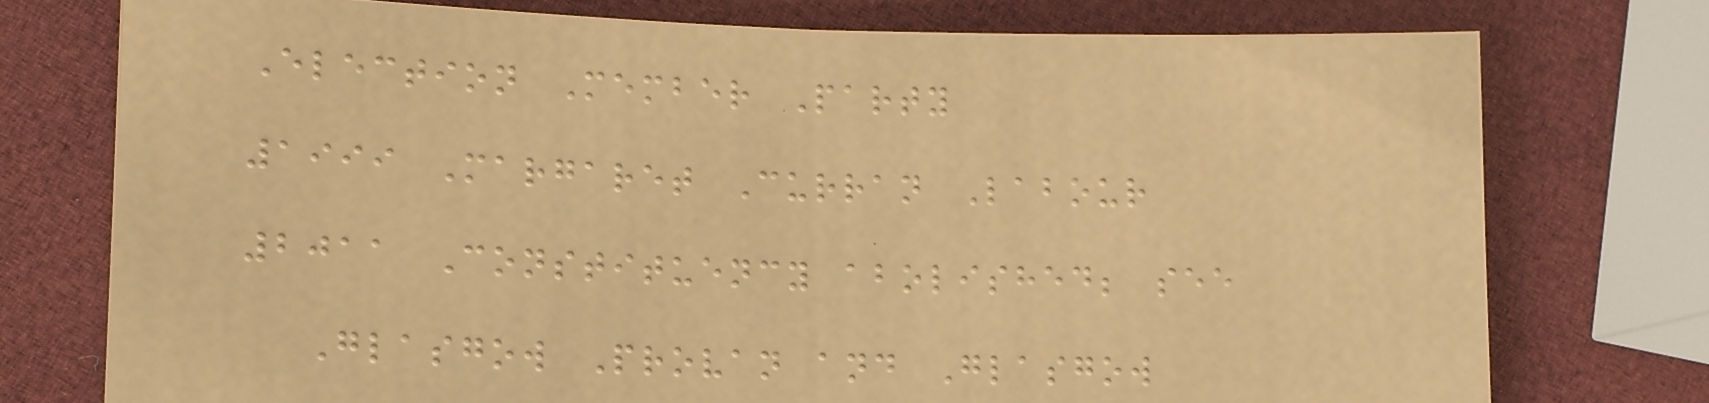Election Member Party
1999 Margaret Curran Labour
2011 Constituency abolished; see
Glasgow Provan and Glasgow
